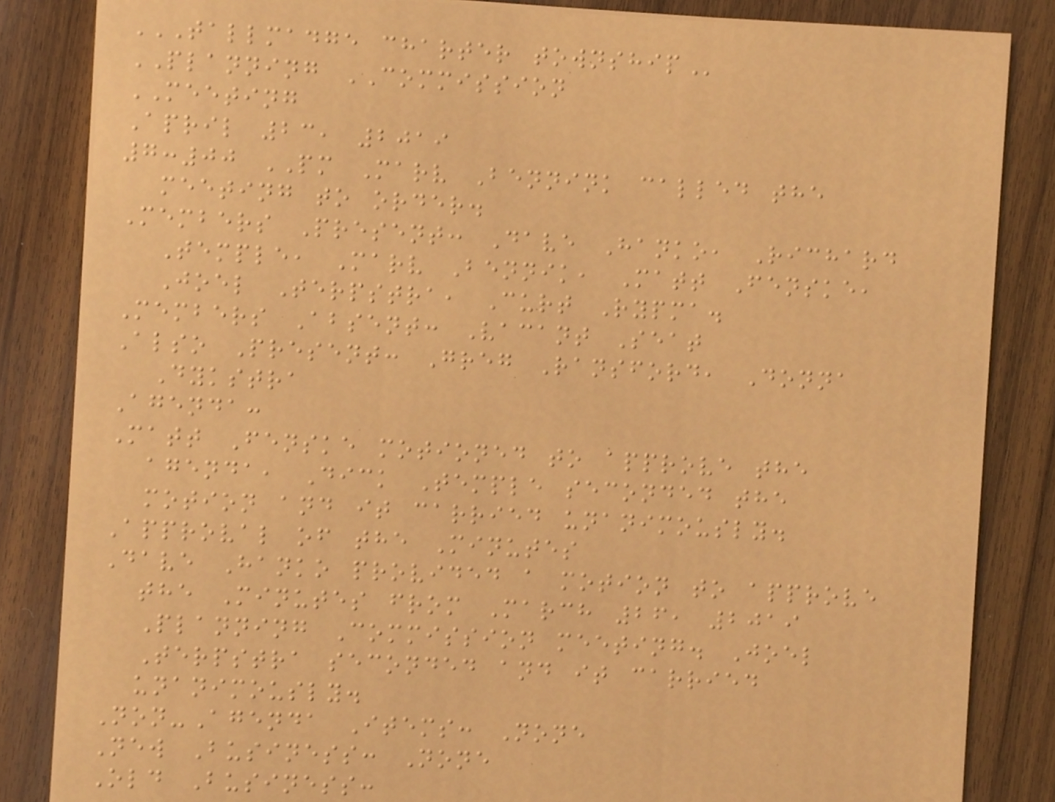TALLMADGE CHARTER TOWNSHIP
PLANNING COMMISSION
MEETING
April 23, 2019
7:00 PM Marv Bennink called the
meeting to order.
Members Present: Dave Hanko, Richard
Temple, Marv Bennik, Matt Fenske,
Joel Terpstra, Curt Rypma.
Members Absent: Vacant Seat
Also Present: Greg Ransford, Donna
Dykstra
Agenda:
Matt Fenske motioned to approve the
agenda, Dick Temple seconded the
motion and it carried unanimously.
Approval of the Minutes
Dave Hanko provided a motion to approve
the Minutes from March 26, 2019
Planning Commission meeting. Joel
Terpstra seconded and it carried
unanimously.
Non-Agenda Items: None
New Business: None
Old Business:
